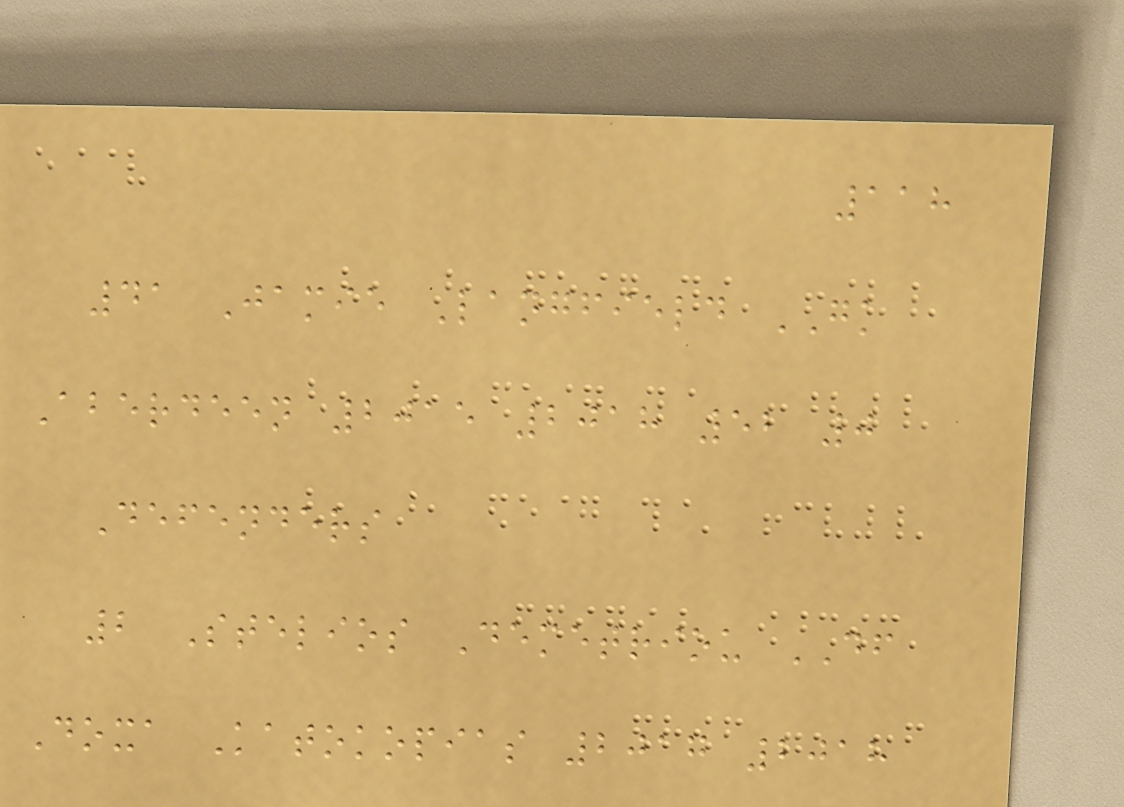118
41 Jamie Langfield GK
Aberdeen 2015 2018 52 0
Defenders
2 Stelios Demetriou DF
Doxa Katokopias 2017 2018
